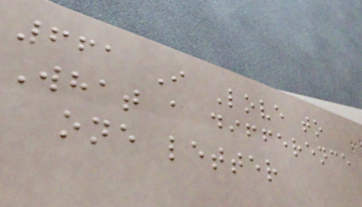661 I Love to
What a difference
one letter
